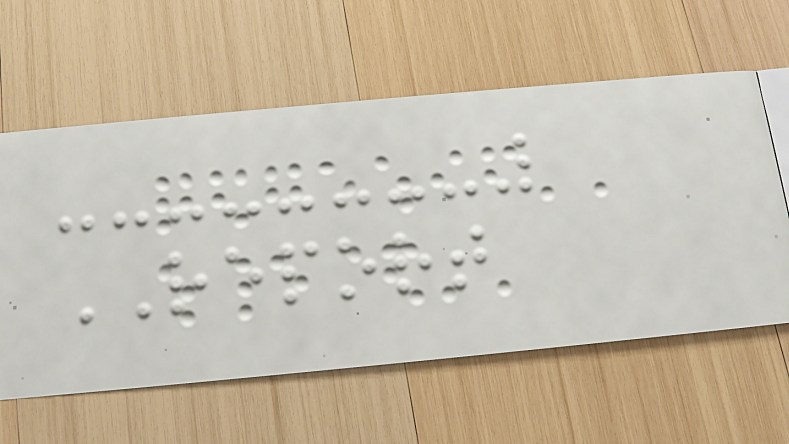REPORT
